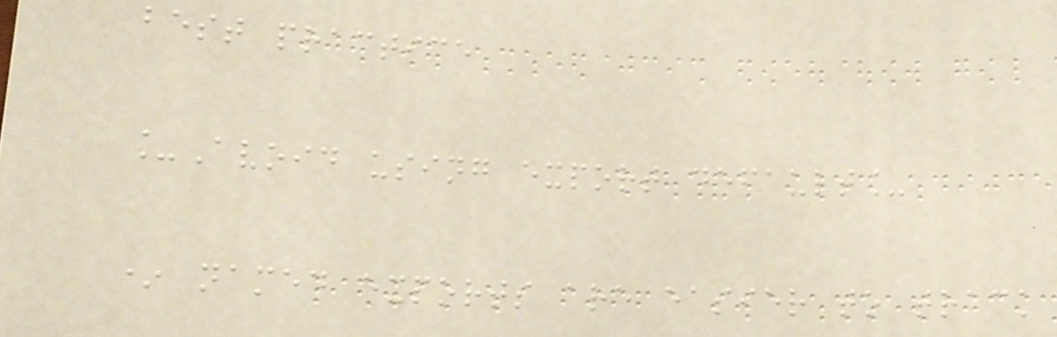best practice
_Avoid using export default_
* named exports are easier to track
